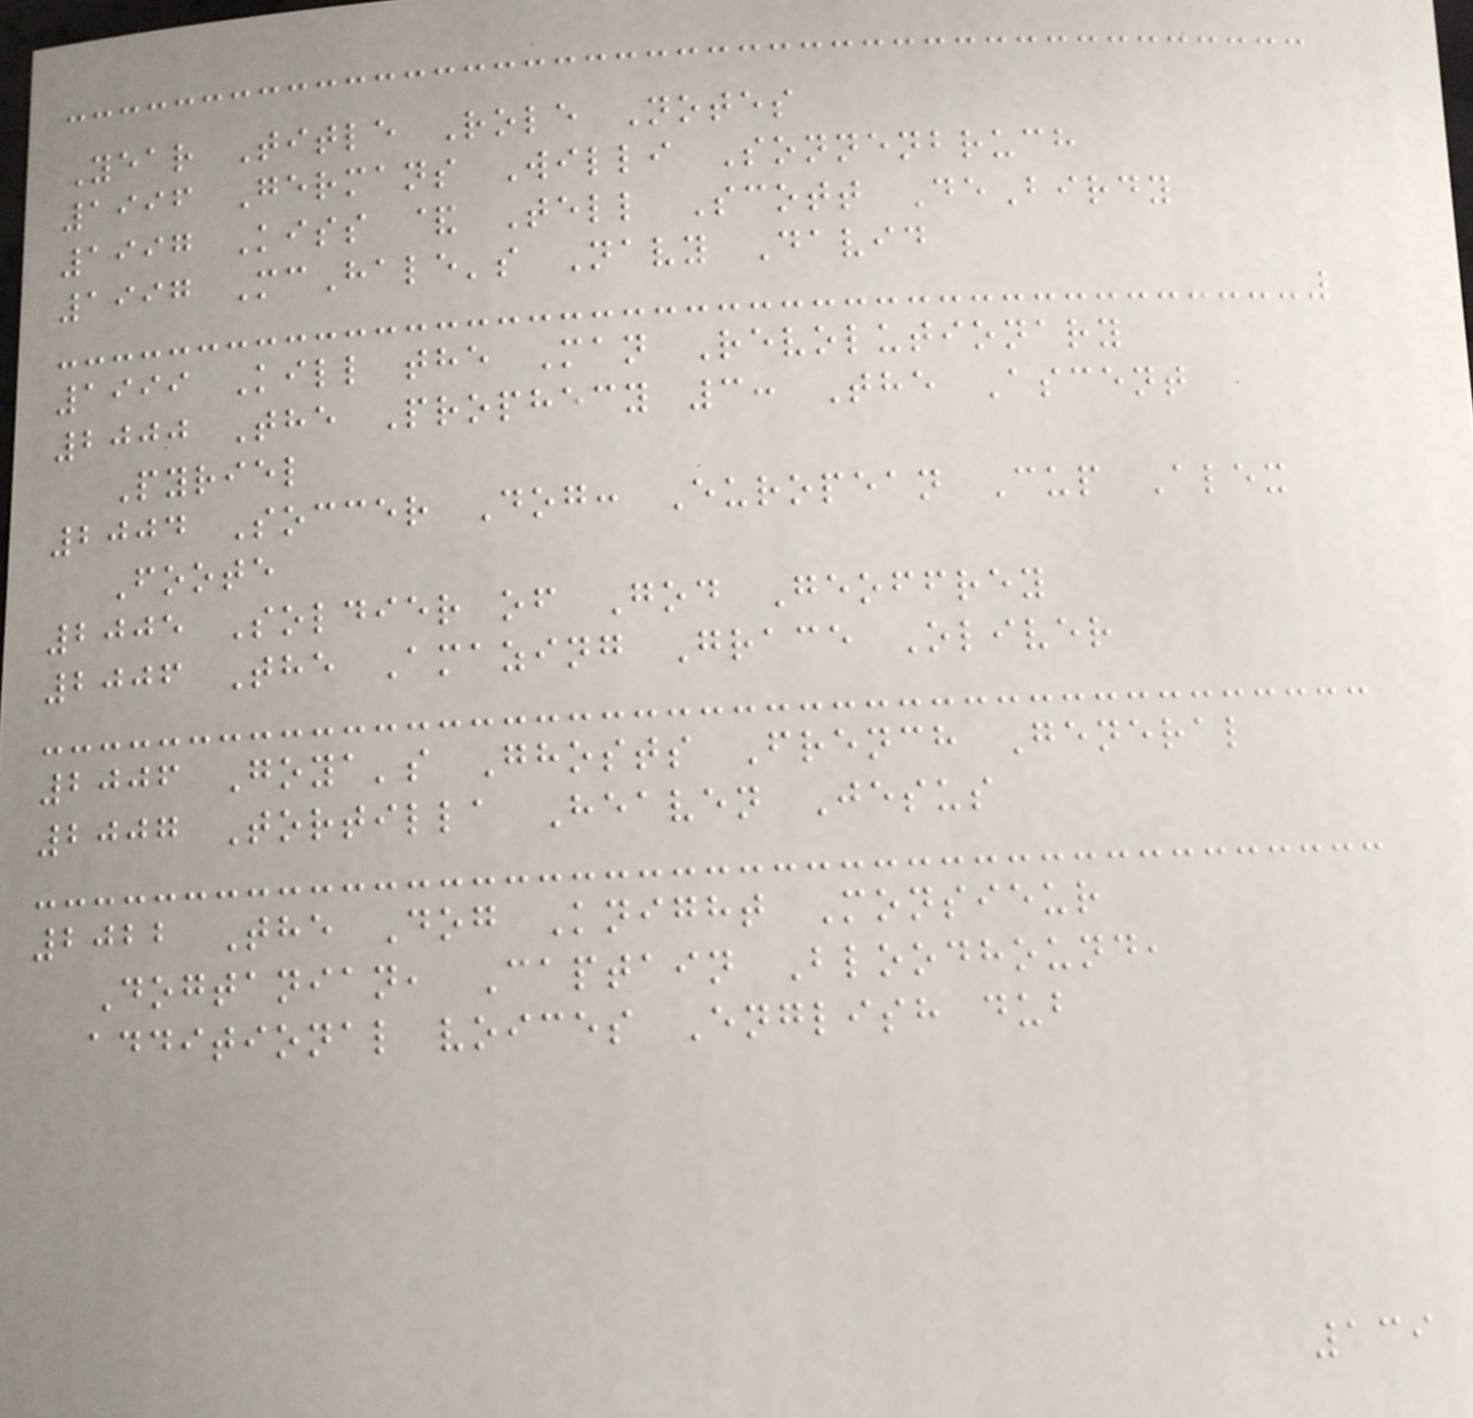Year Title Role Notes
1996 Germans Willi Sonnenbruch
1997 Kiss & Tell Scott DeBirdy
1997 McHale's Navy David
1999 Kill the Man Revolutionary
2000 The Prophecy 3: The Ascent
Pyriel
2004 Soccer Dog: European Cup Alex
Foote
2005 Soldier of God Geoffrey
2006 The Amazing Grace Oliver
2006 Goya's Ghosts French General
2007 Tortilla Heaven Jesus
2022 The Dog Knight Monsieur
Dogtanian, Captain Bloodhound,
additional voices English dub
139
